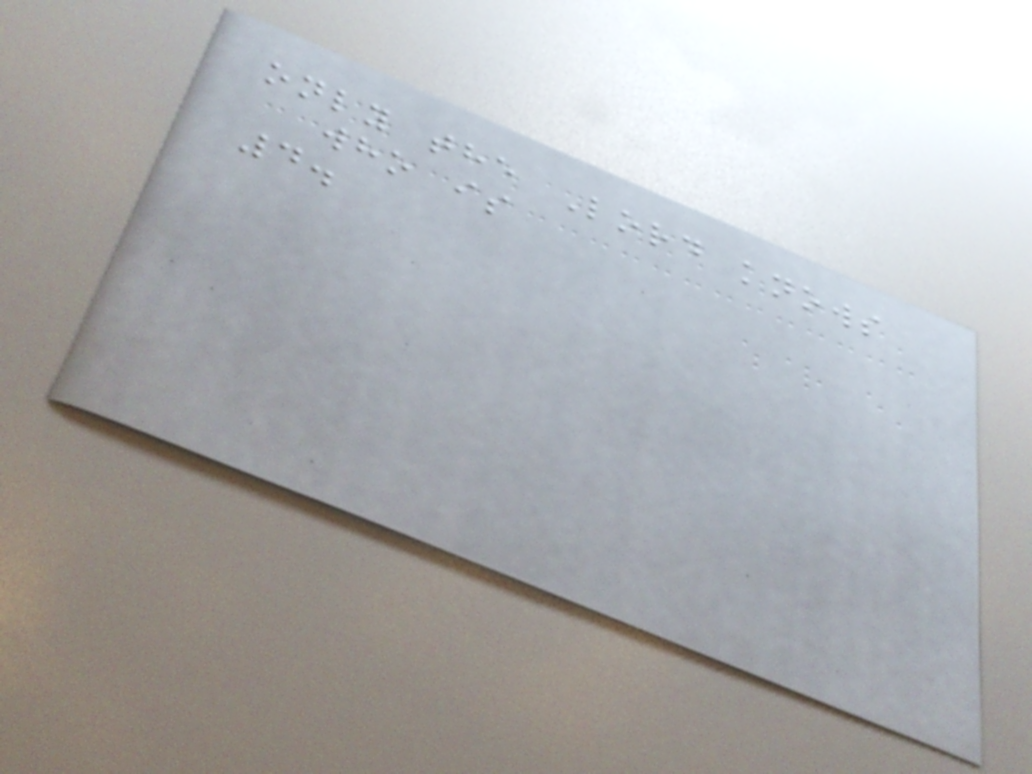only the Lord knows
who is
4.
